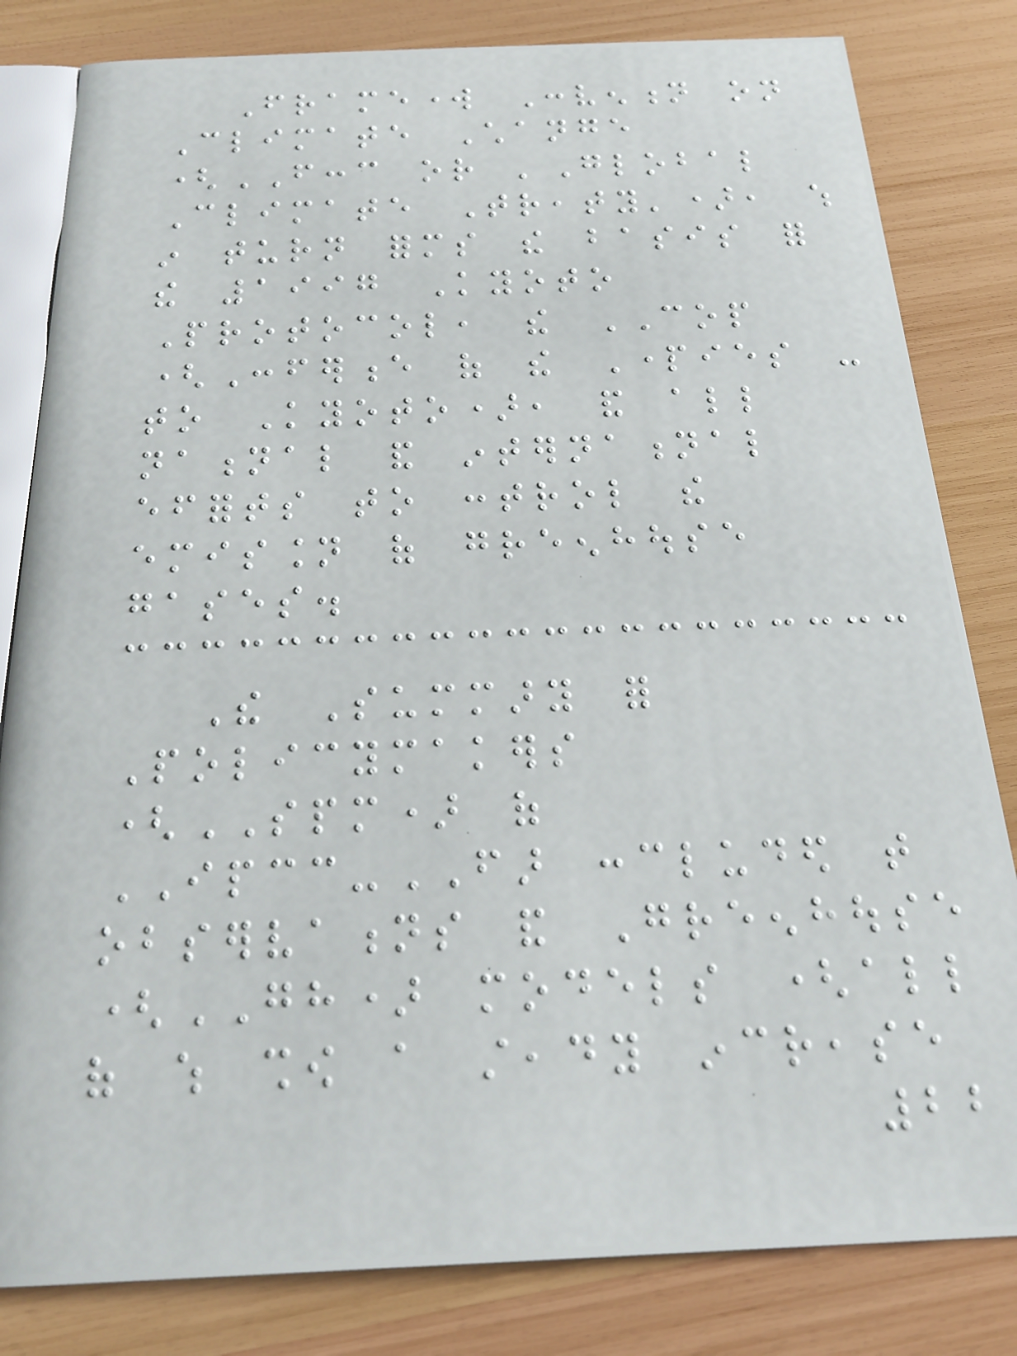Framework Convention on
Climate Change
(FCCC or 'Global
Climate Treaty'), which
in turn forms the basis for
the 1997 Kyoto
Protocol, the COP
(Conference of the Parties -
to Kyoto), and all
national and international
efforts to control the
emission of greenhouse
gases.
The Summary for
Policymakers
(SPM) of
IPCC-FAR concluded that
observations and Greenhouse
(GH) models (all
of which show a steady increase
22
